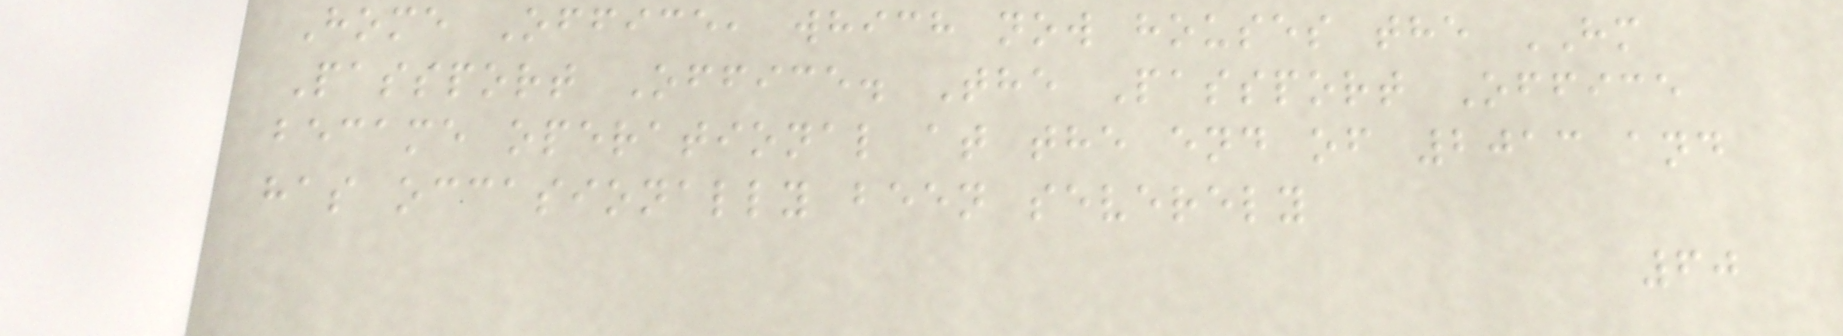Home Office, which now houses the HM
Passport Office. The Passport Office
became operational at the end of 2013 and
has occasionally been severely
60
